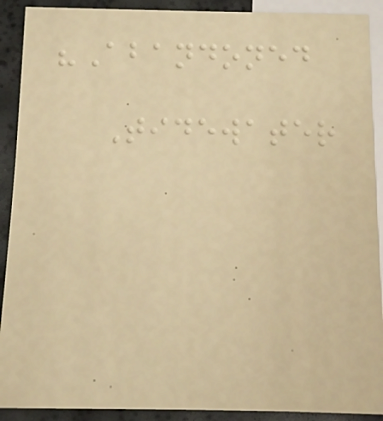"Abandoned
Tidewater
